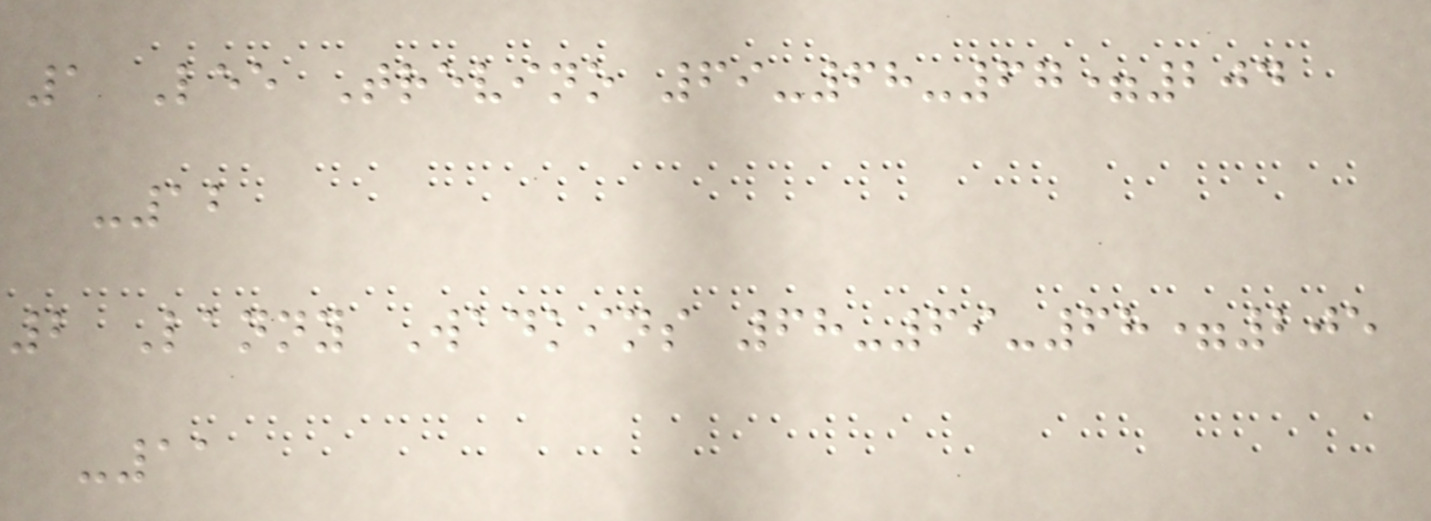1 Lee Trevino 69-68-67=204
-12
2 Lanny Wadkins 68-69-68=205
-11
